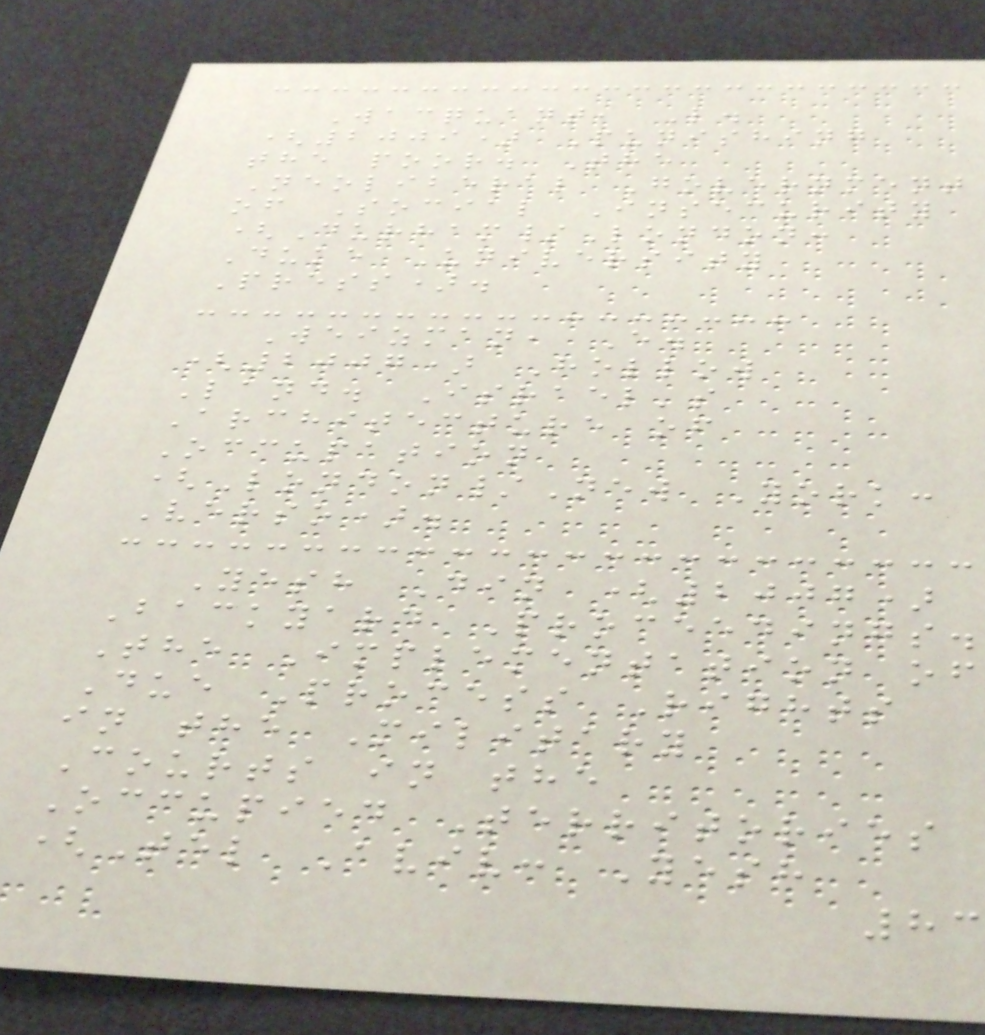Wacquant, L.
(2009) Punishing
the poor. The
Neoliberal Government
of Social Insecurity
(Durham/London:
Duke University
Press).
Weizman, E.
(2007) Hollow
Land. Israel's
Architecture of
Occupation
(London/New York:
Verso).
Yesh Din (2007)
Backyard Proceedings.
The Implementation of
Due Process Rights
in the Military
Courts in the
Occupied Territories
(Tel Aviv: Yesh
83
